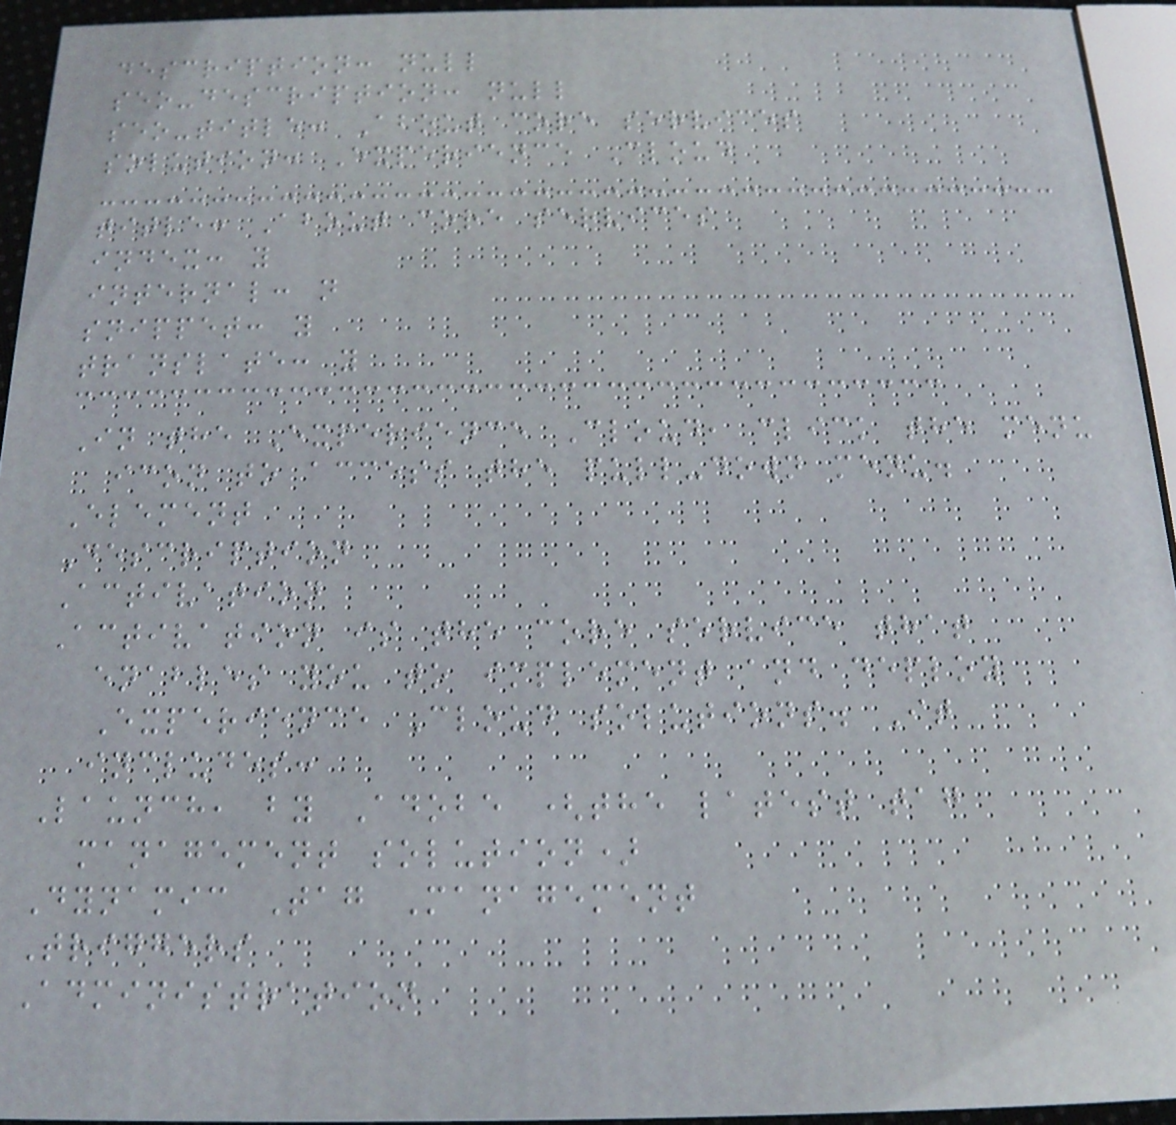description: null
seo-description: null
seo-title: About core services
solution: Experience Cloud
title: About core services
index: y
internal: n
snippet: y
translate: y
In the Experience Cloud, click the menu
icon to access the pull-down menu.
Element
Description
Activation
Activation is the core service that
enables you to implement and deploy
Experience Cloud solutions. It
includes:
Launch, by Adobe (the latest tag
management solution)
Dynamic Tag Management
Triggers
Administration
